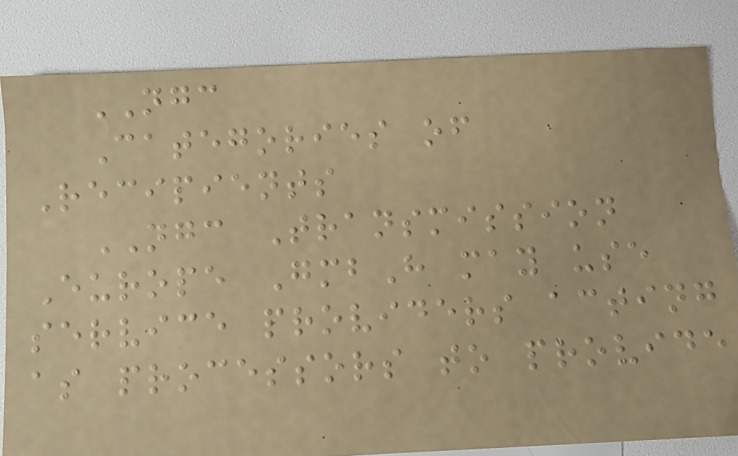NGC
Categories of
Recipients
NGC Transmission
Europe GmbH may use
service providers acting
as processors to provide
